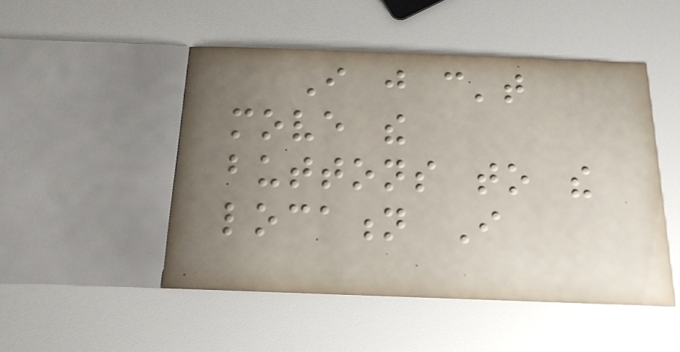I just can't
move the
buttons to the
location I
